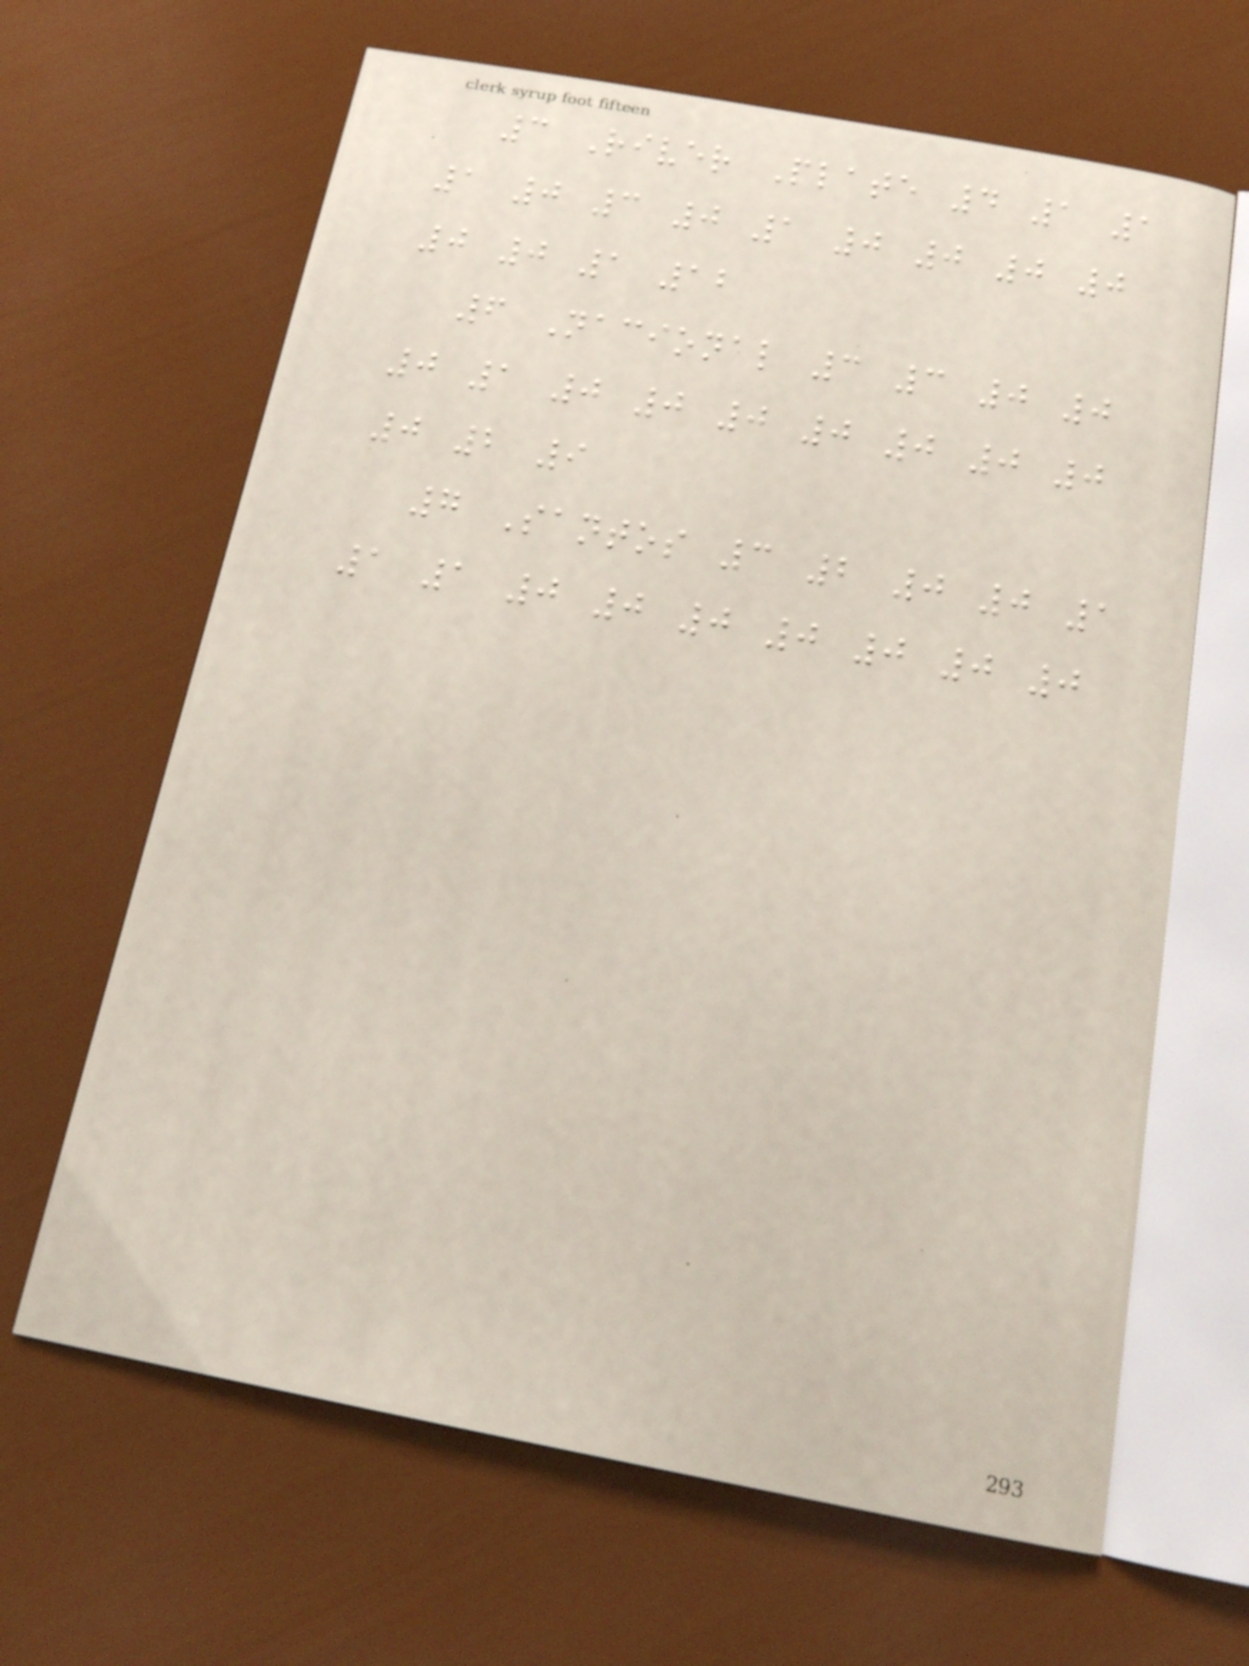3 River Plate 4 1 1
1 0 3 0 1 0 0 0 0
0 0 1 12
6 Nacional 3 3 0 0
0 1 0 0 0 0 0 0 0
0 2 9
7 Santos 3 2 0 0 1
1 1 0 0 0 0 0 0 0
